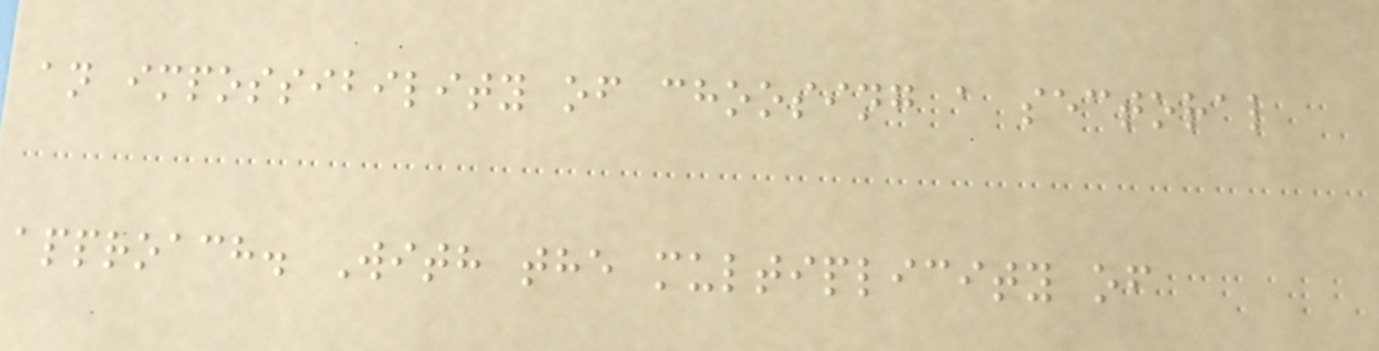an impossibility of choosing a sectoral
approach. With the multiplicity of
